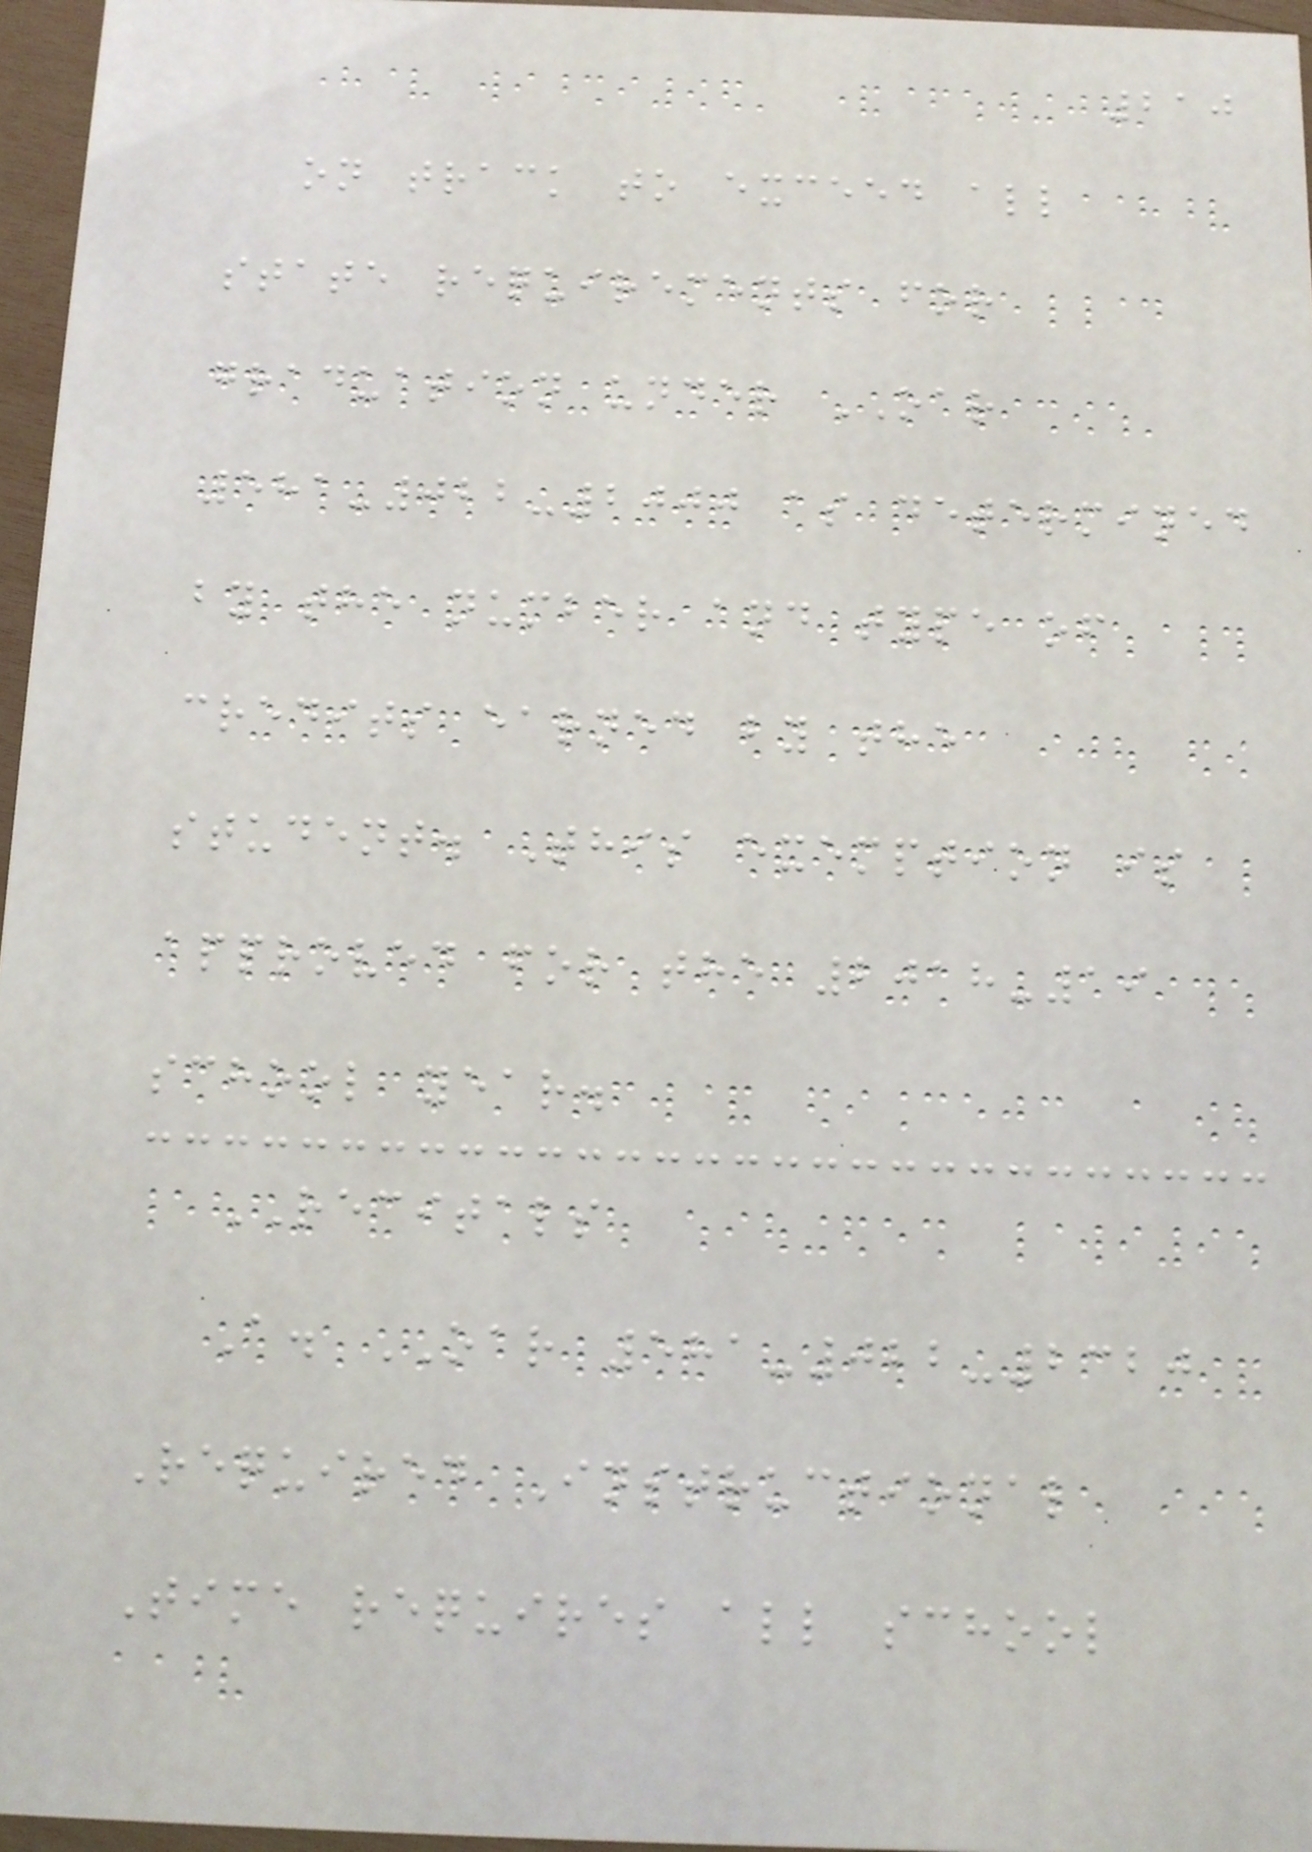210
on track to exceed all
state requirements for
graduation under OAR
581-022-2000 as determined
by the number and type of
credits earned by the
student. This exemption is
approved for the 2018-19
school year.
RECITALS
A. OAR 581-022-2320
Required Instructional
Time requires all school
